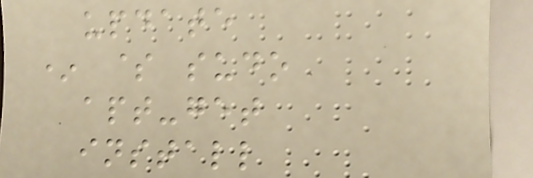update
* $ sudo
apt-get
install
